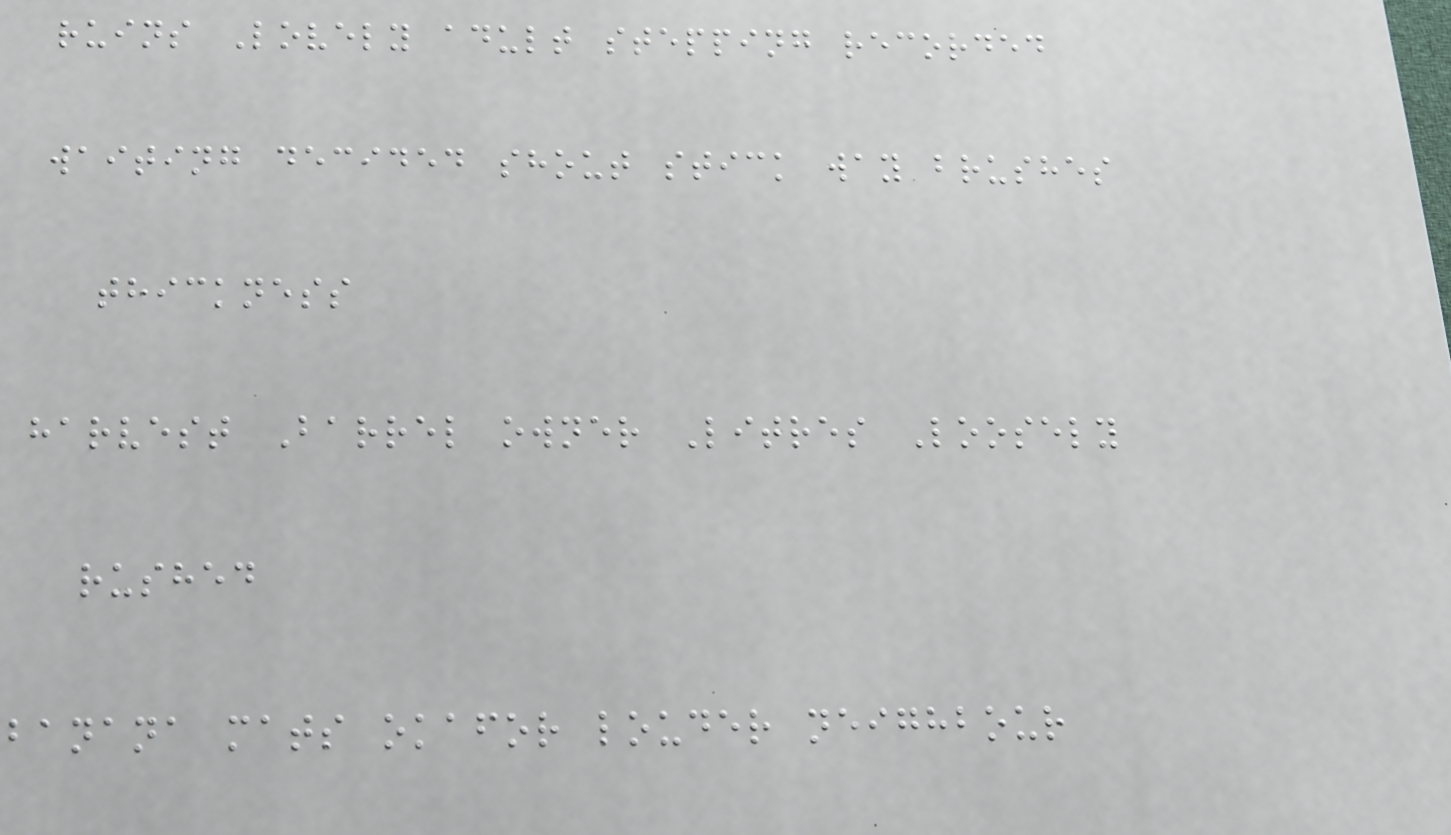ruins Lovely adult stepping recorded
waiting decided shout stick way brushes
thickness
harvest Barrel owner Litres Loosely
rushed
banana mats okafor louder neighbour
